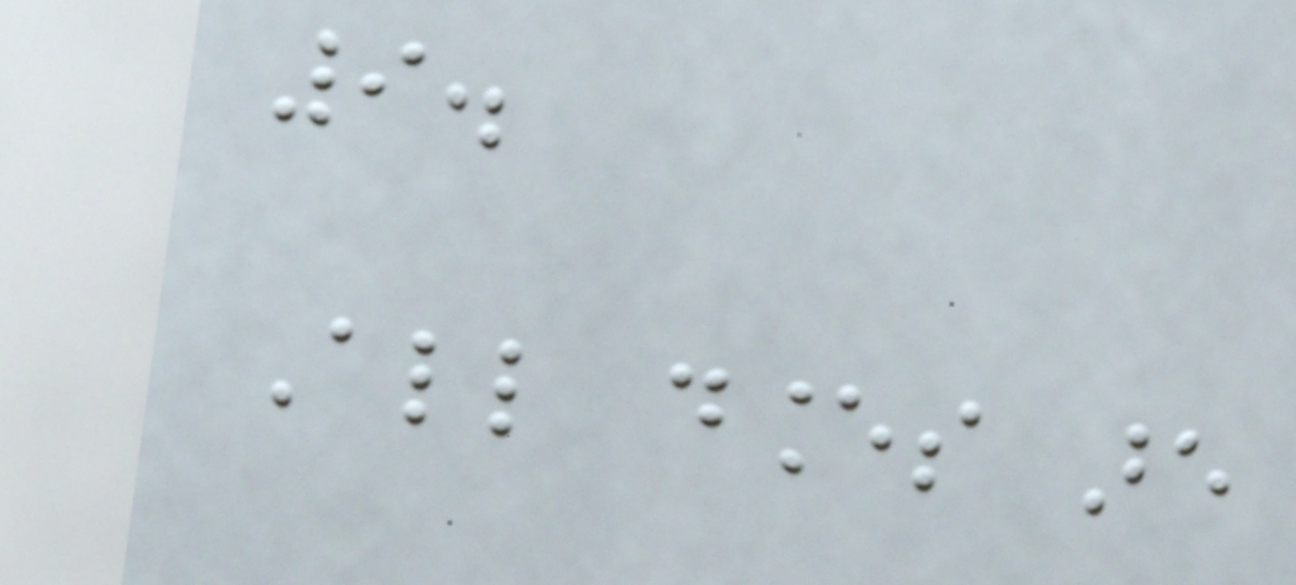9.
All dances are
